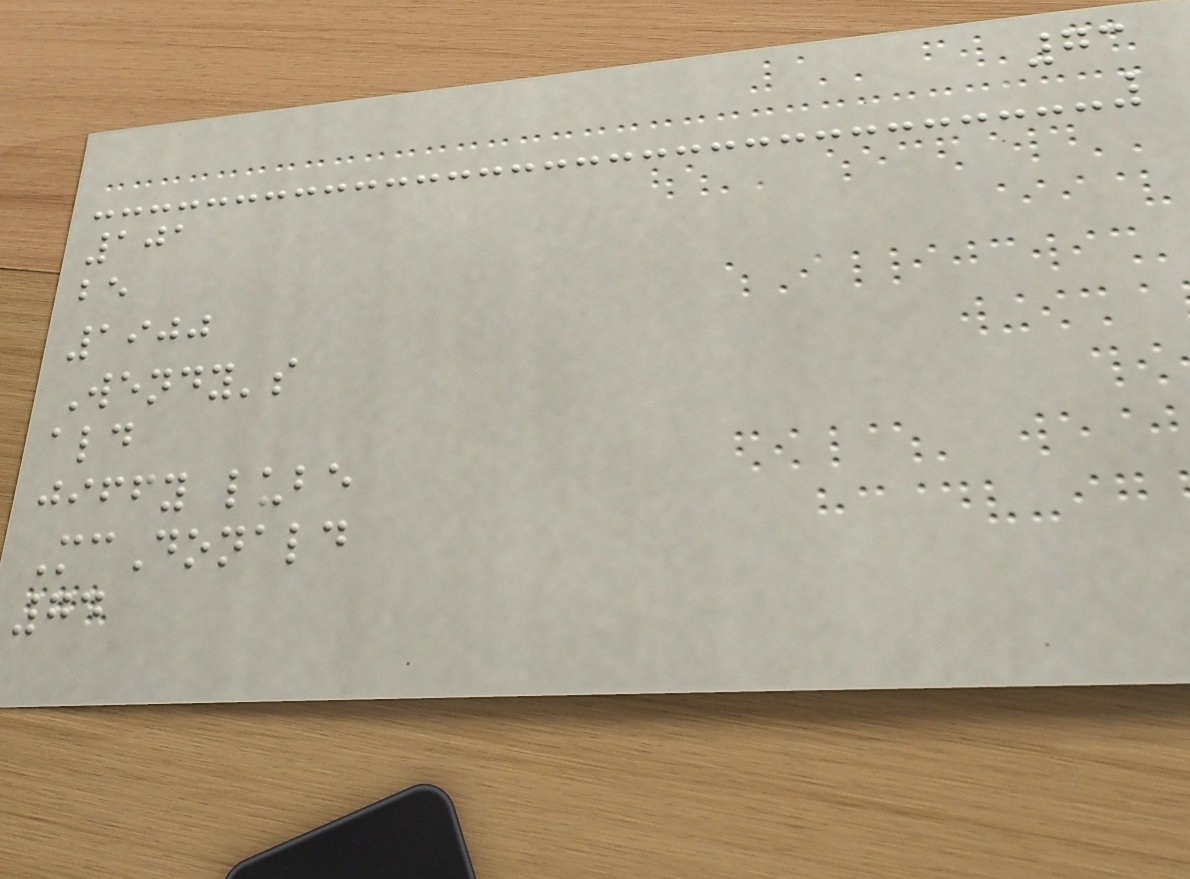73
101
be
1900
Wendy's
ald
jiffy lube
McDonald
74
